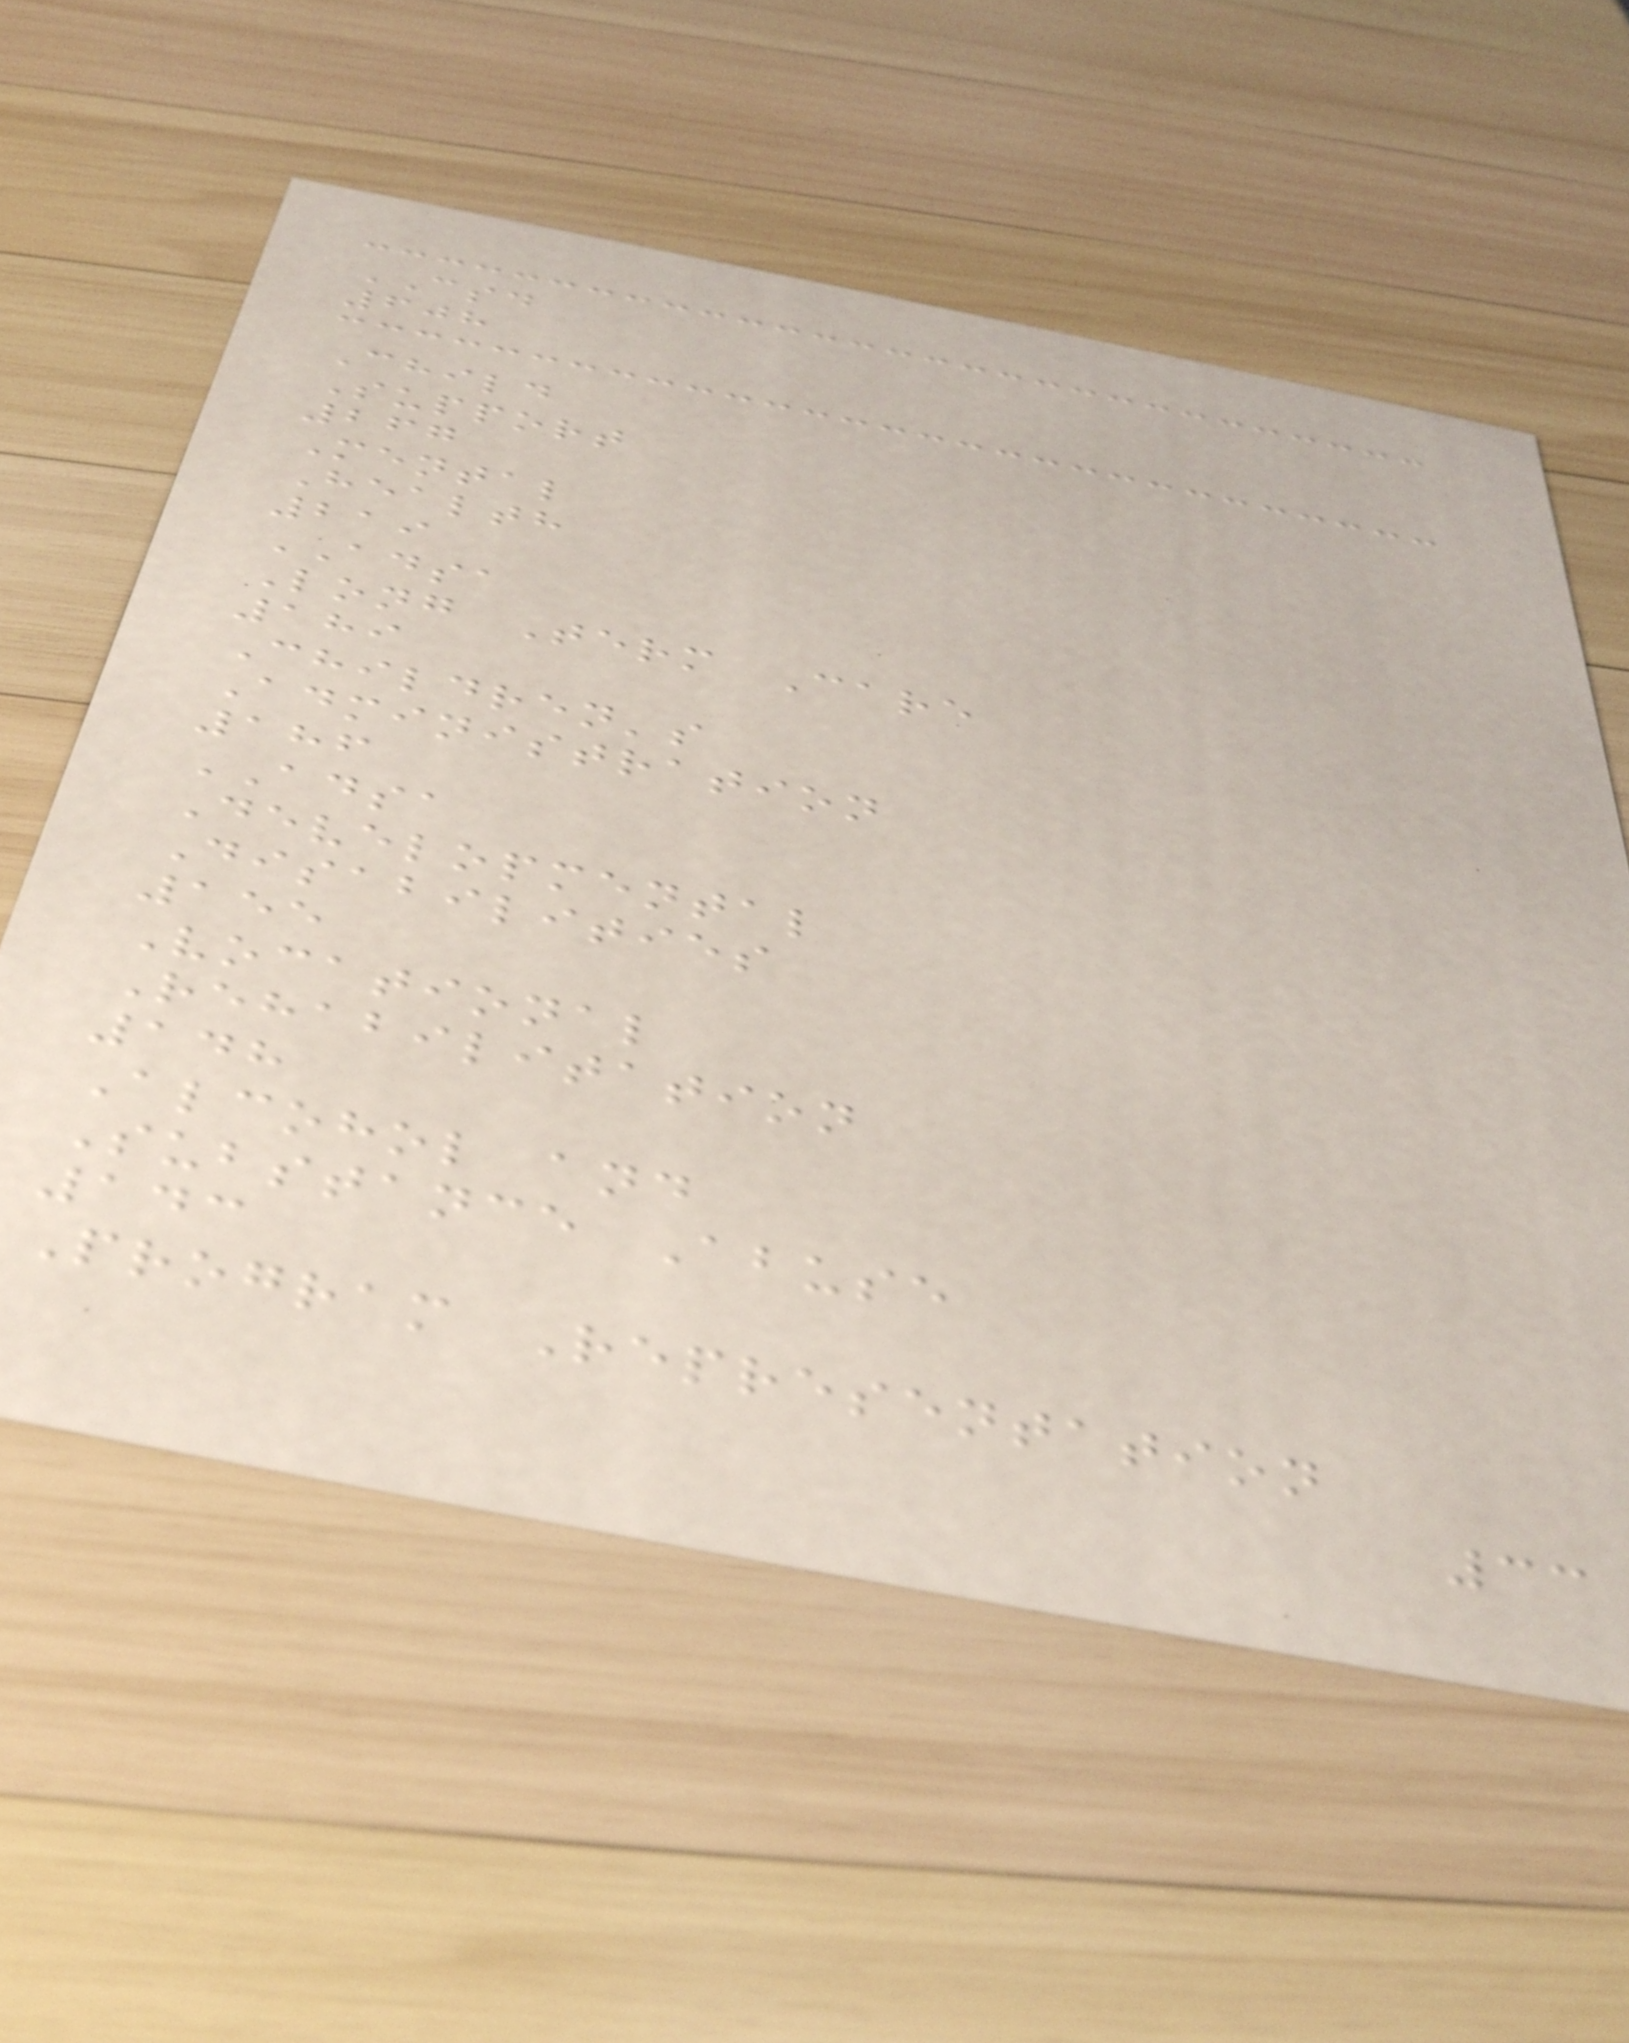CSD
608
Child
Support
267
Mental
Health
219
ADSA
Long Term Care
189
Children's
Administration
186
ADSA
Developmental
Disabilities
155
Vocational
Rehabilitation
148
Alcohol and
Substance Abuse
143
Program Representation
33
